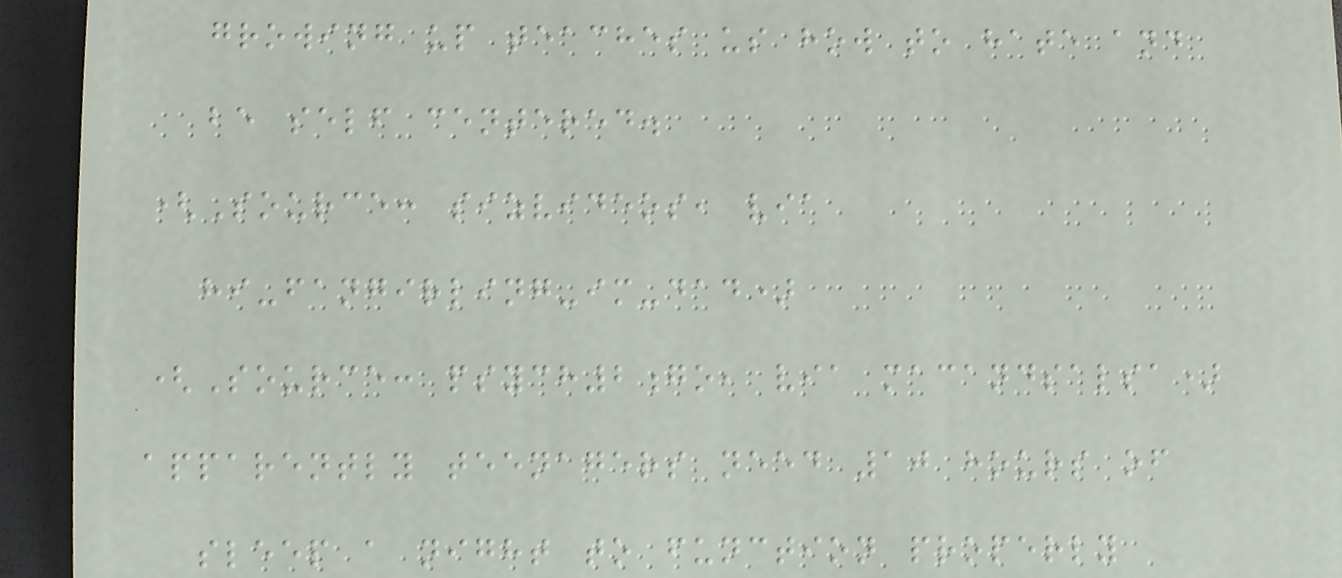growing up teaches us how to hate and
be self centered.
(Source: sizvideos, via
hi-fangirling-im-dad)
(Source: psych2go, via macandsalsa)
apparently teenagers need 10 hours of
sleep a night to function properly
